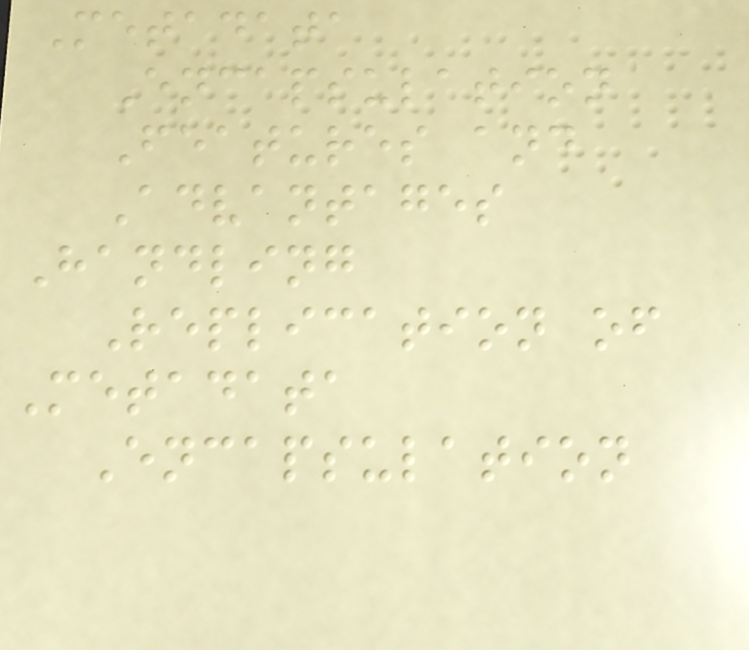Metadata
Encapsulation
Features and
Advantages
Handling
Replication of
Metadata
Encapsulation
